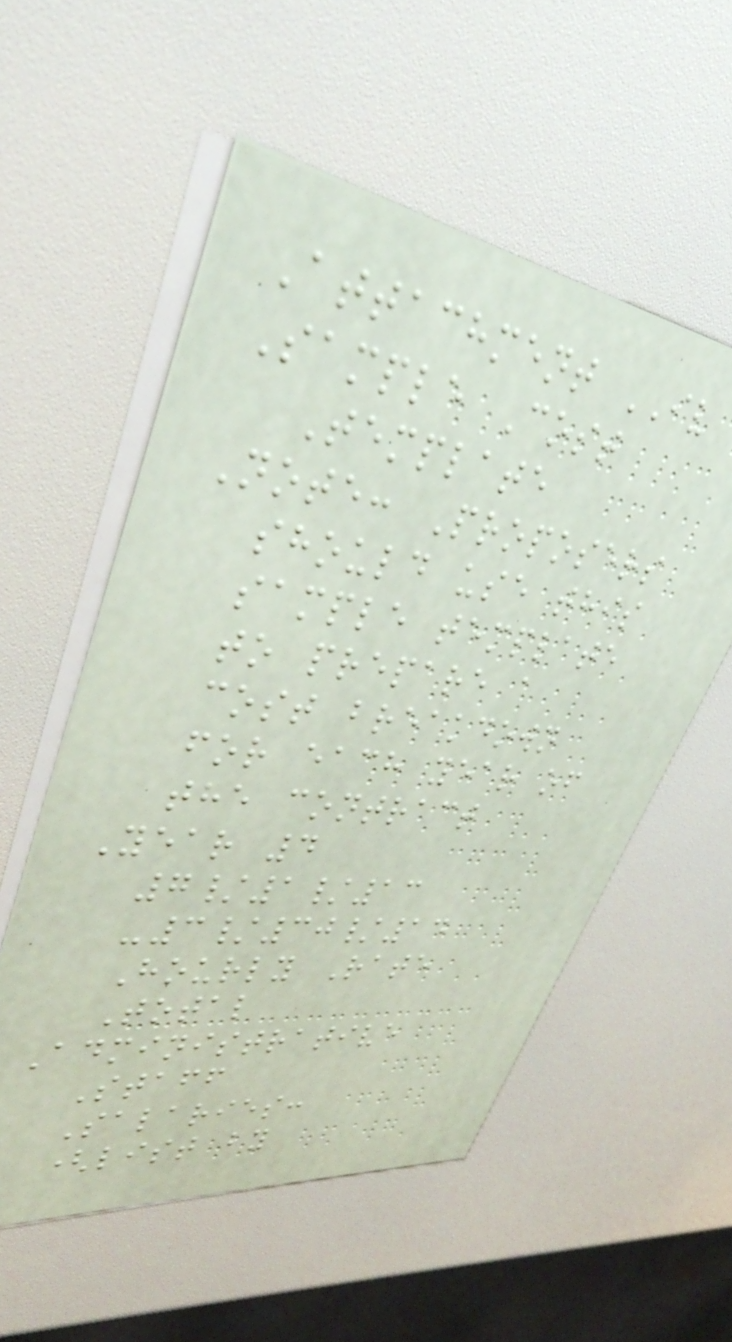Attachment IV
Sample Cost
Template
Note: Proposers
should use this
sample template
to prepare a
cost breakdown
for each year of
the contract
Year 4
7/1/13
-3/30/14
Hourly Rate
Total
Administrative
Staff
Salaries:
(list by
